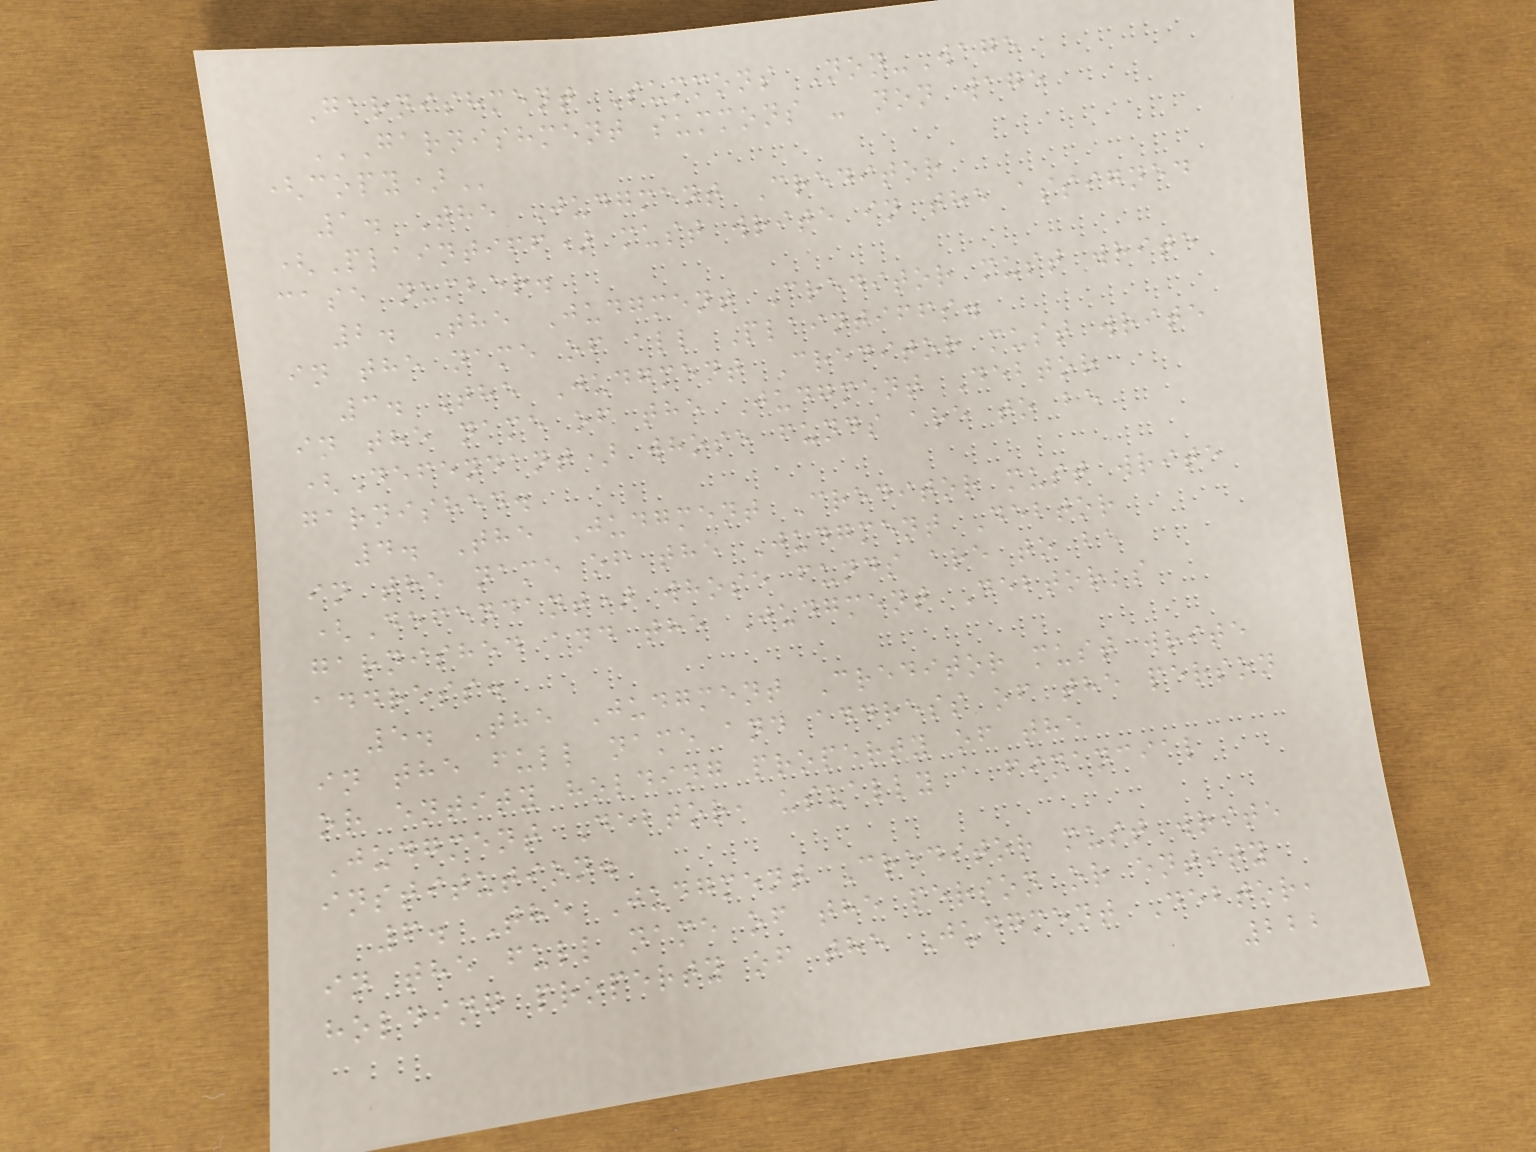Garnishment Summons Non-Wage
GARNISHMENT SUMMONS - NON WAGE
(COPY)
1. The Judgment Creditor
(Plaintiff) must write in the assigned
case number.
2. The Judgment Creditor must write
in the name of all Plaintiffs.
3. The Judgment Creditor must write
in the name of the Judgment Debtor
(Defendant) whose funds are to be
garnished.
4. The Judgment Creditor must write
in the name of the Judgment Debtor
(Defendant) whose funds are to be
garnished and the Judgment Debtor's
address.
5. The Judgment Creditor must write
in the full name and address of the person
or entity holding property of the
Judgment Debtor, usually a financial
institution.
6. The Judgment Creditor must write
in the full name of the person or entity
holding property of the Judgment Debtor,
222
